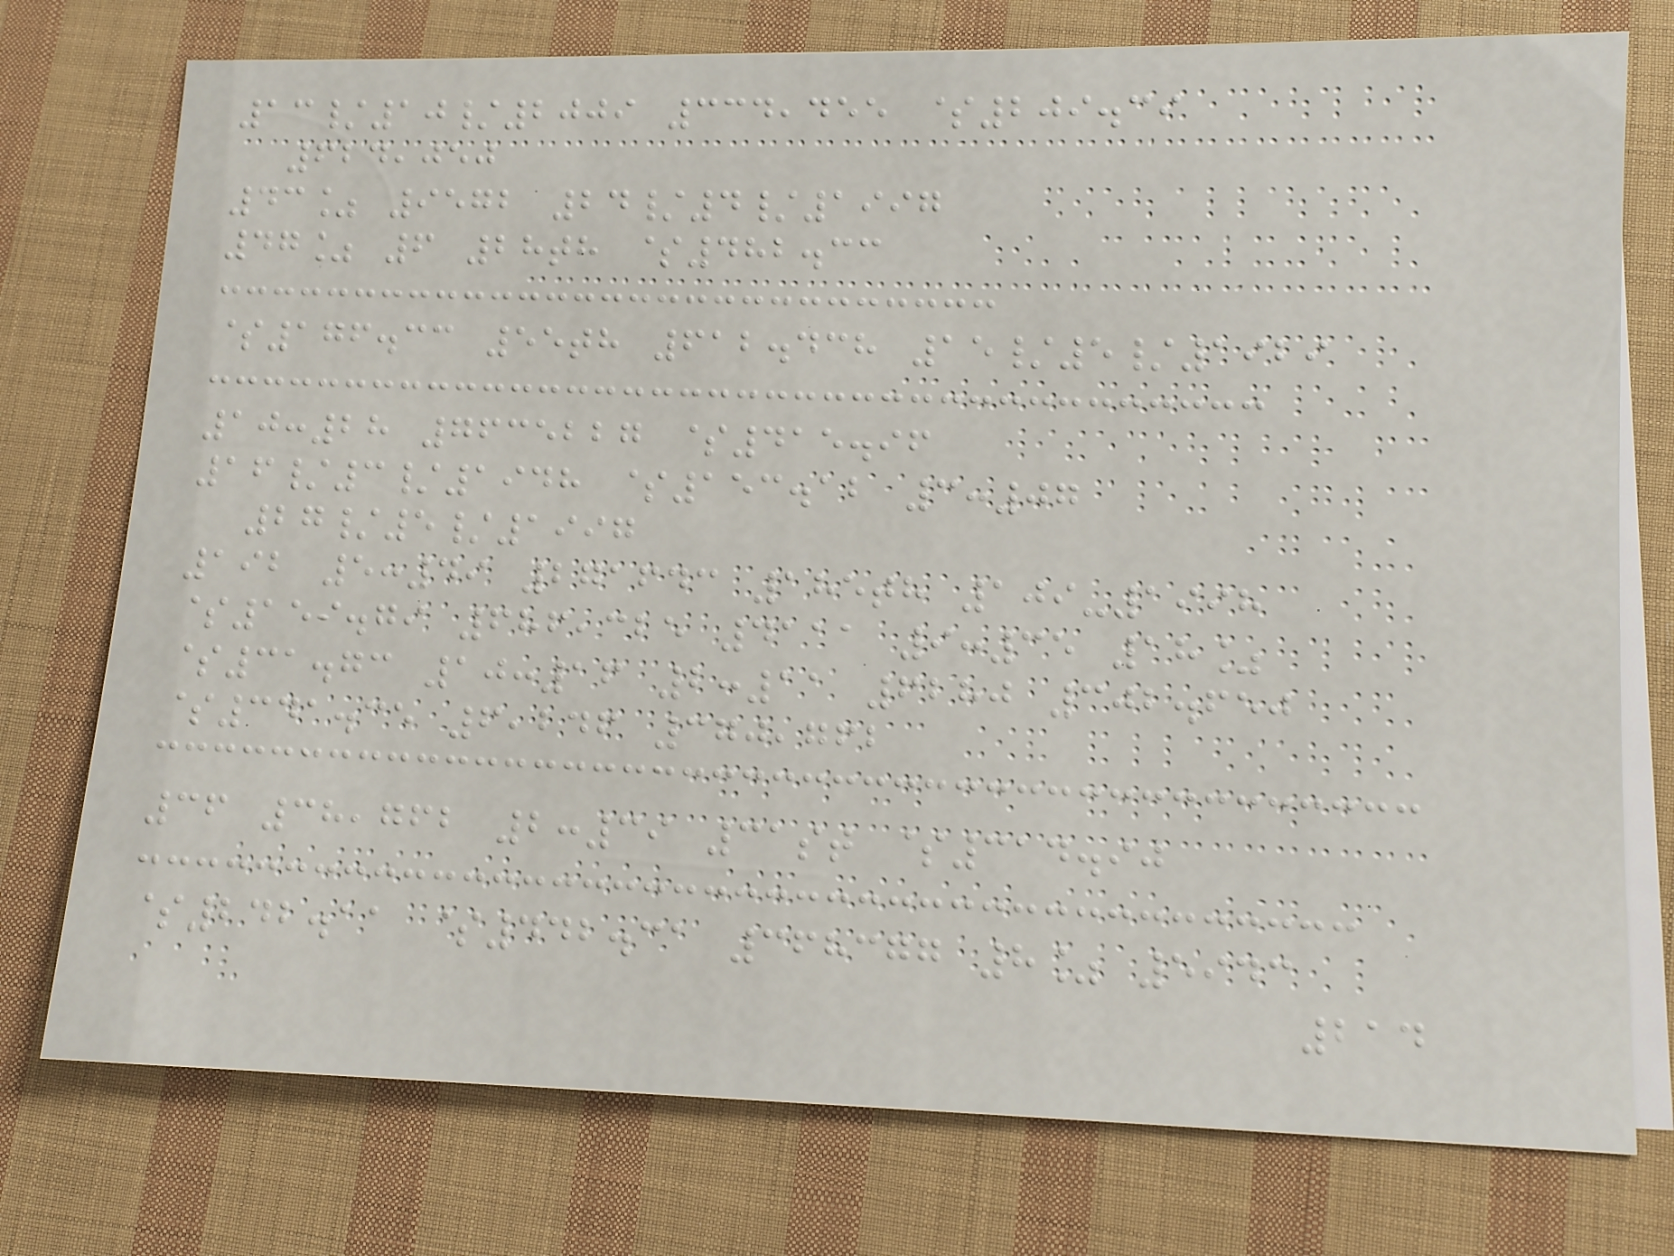13/10/2009 334,455 $209.39
624,050
43% 9572 24/4/1997
47% 6 28th $482.33
$176.33 55th 612.438 15/5/1929
10:28 7635227 $415.96
16/3/1948 $153.12 3:07
27/5/1997
192 5:49 271643 185th 109-1998
$159.79 686,325 4111 9:35 18%
$31.73 10:16 2:11 6280 302.650
$341.35 6,246 370,762
36 38,762 2:39 31st $314.90
$242.11 $442.31 368377 8% 5943
214
